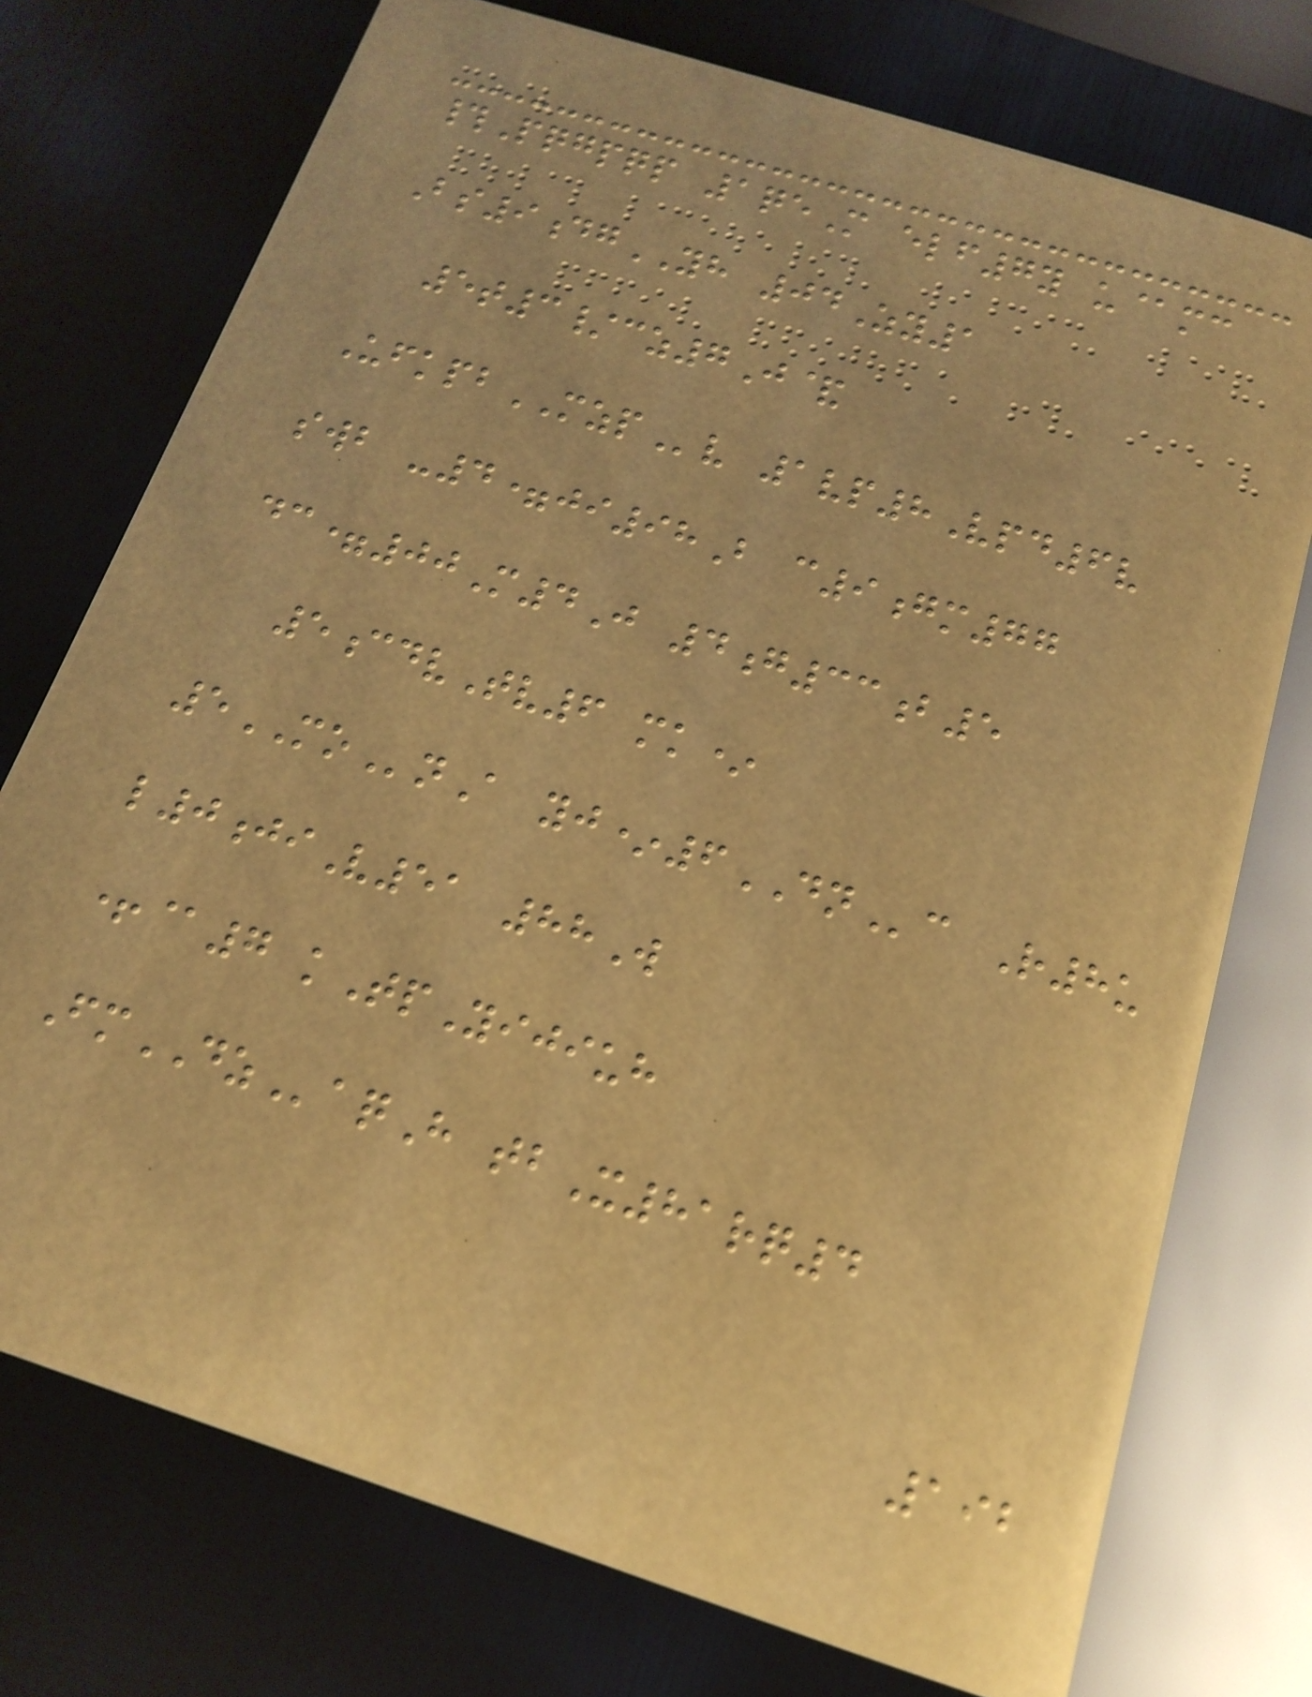#Pqgpqp 1qeM elf7y u@mc
Bs9dgYH 04Zy1
5t3/cz7J&
UfkpbMZPv 1vp8Vpd6v
swb -4=ji98B c9gm77
dc=00M4J 4g33b5
5cdvTv6 mk*
5MOnA yj*6DNc R8u
l0jiV51 88W
+@7 kTpYijiuh
FmDZaqH tbX81rq4
192
